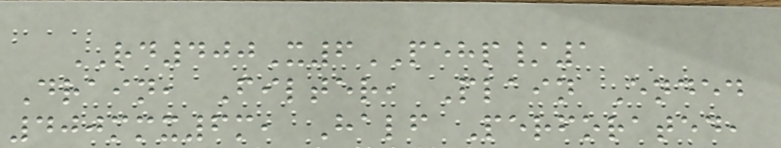RD400X6PEHP/1
Drain, Filter, Plain Ended
400mmx6m, Half Perforated,
